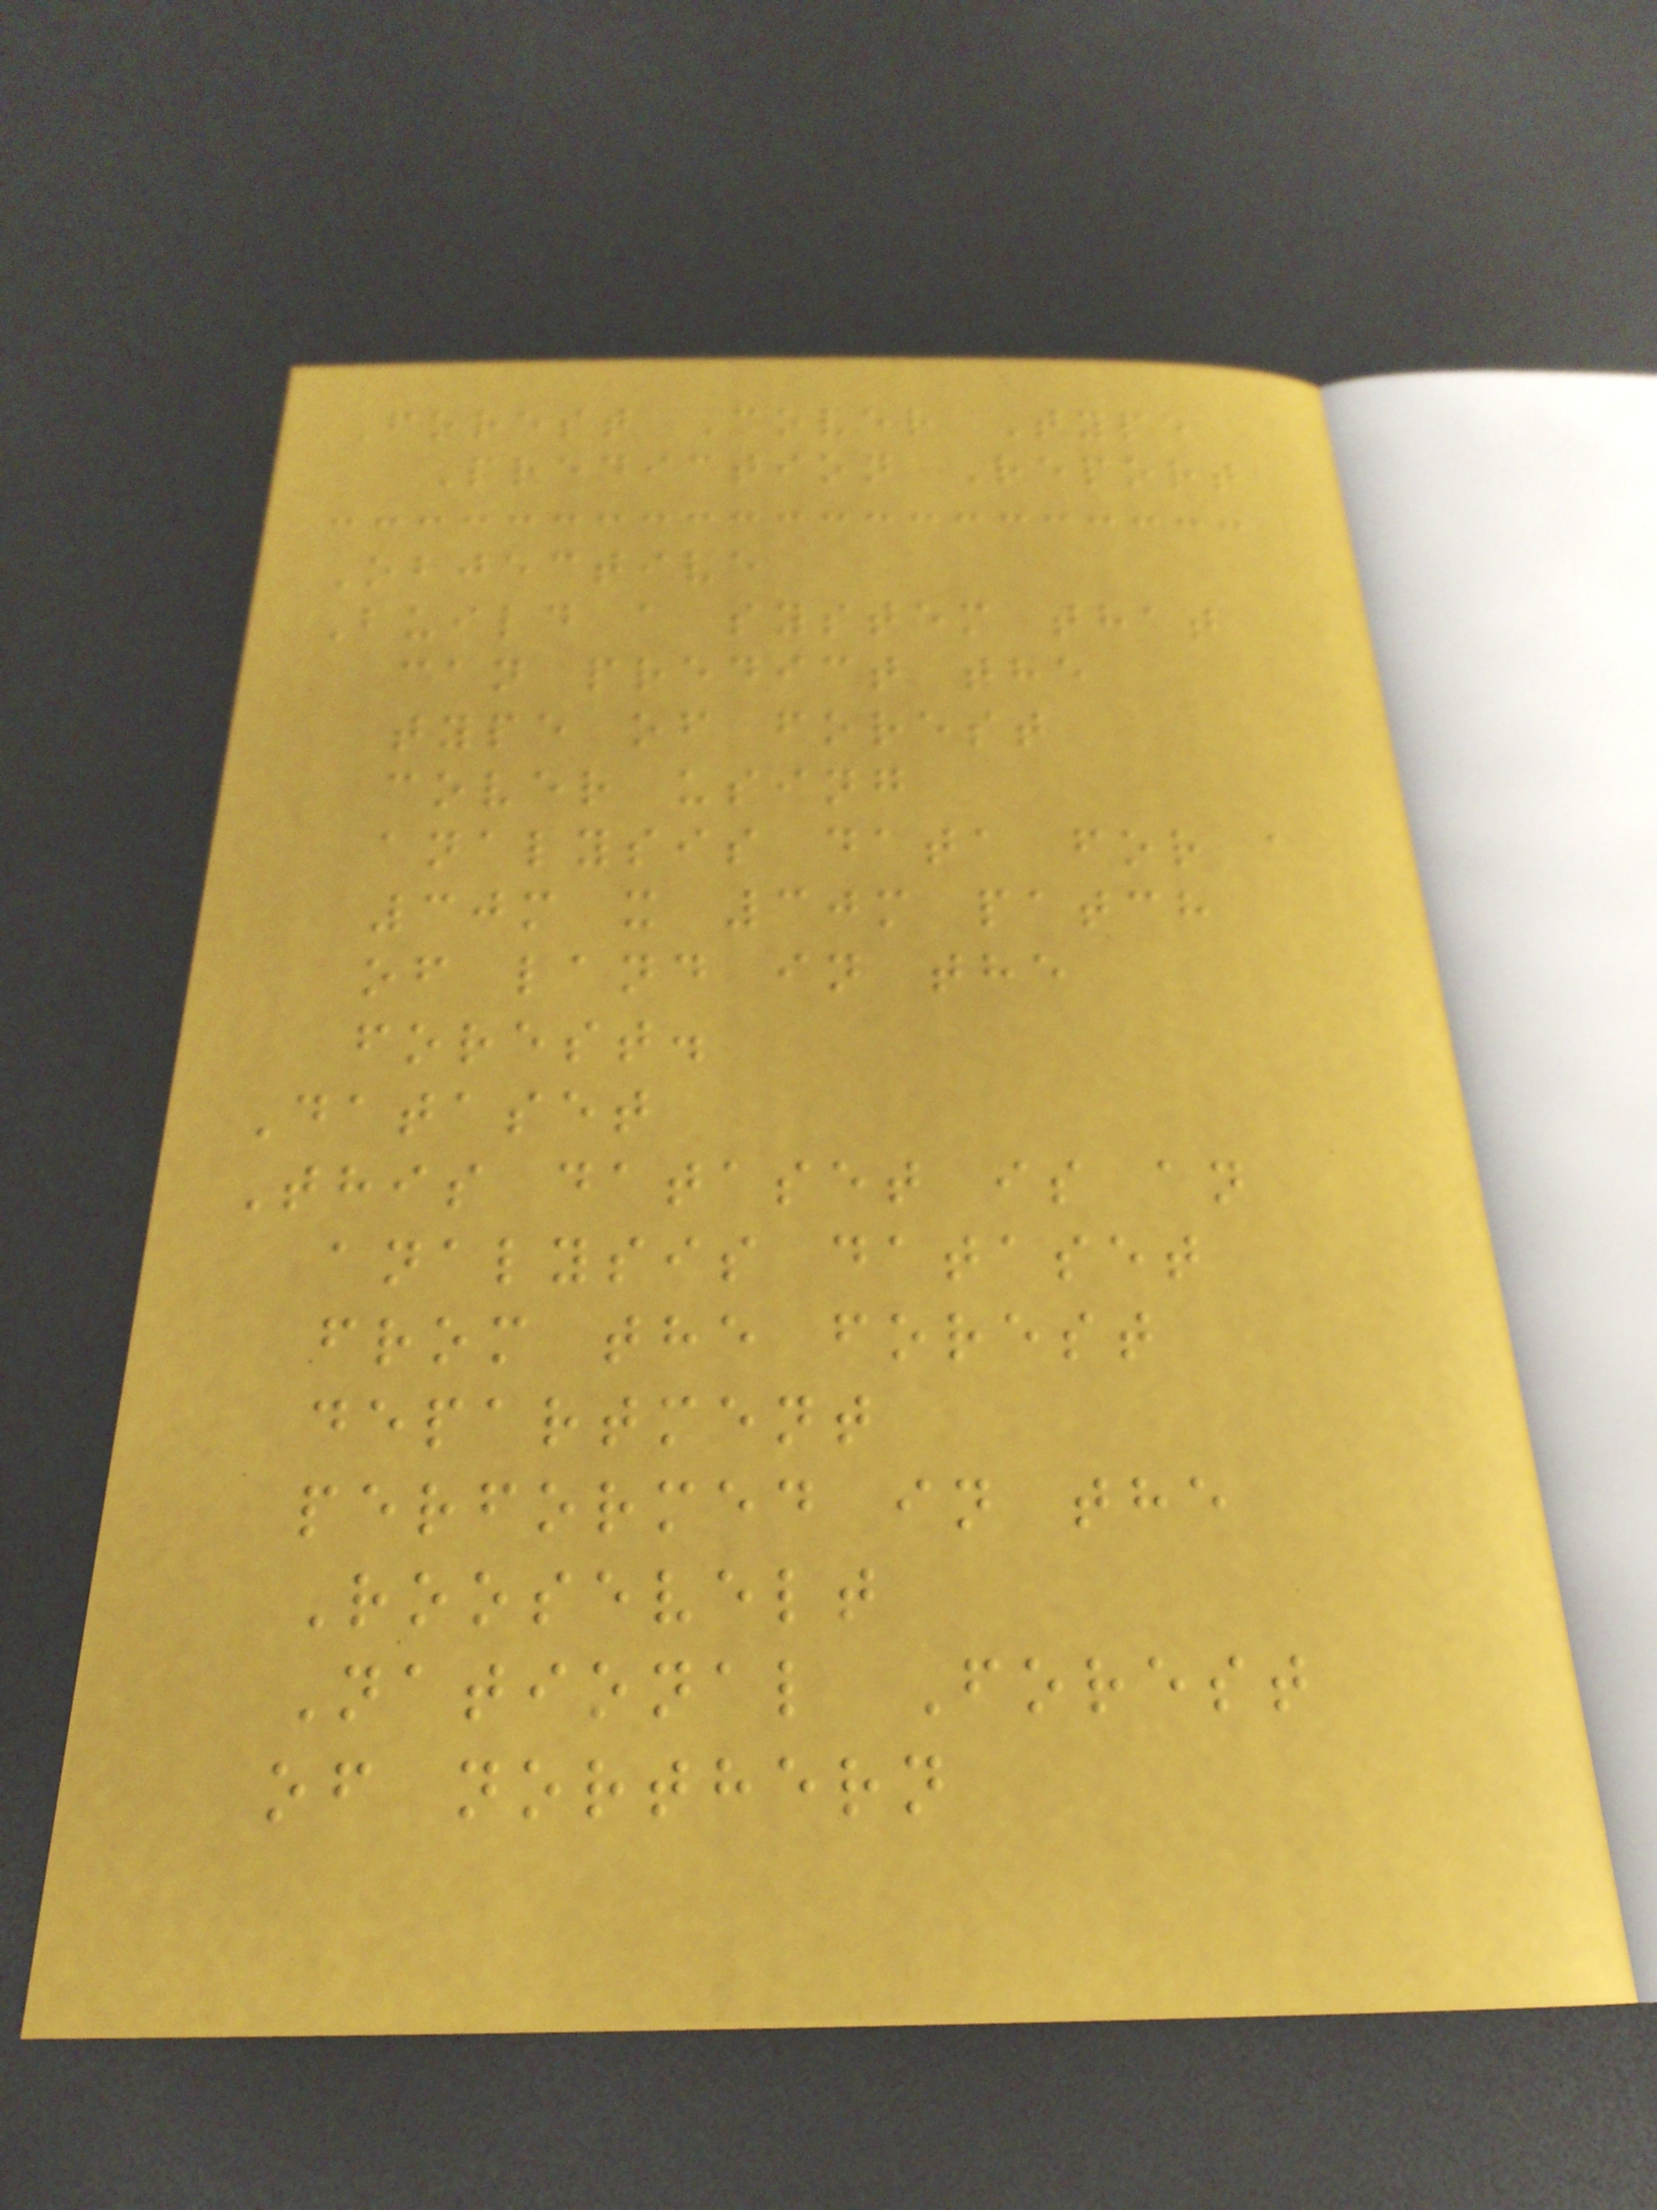Forest Cover Type
Prediction Report
Objective
Build a system that
can predict the
type of forest
cover using
analysis data for a
30m x 30m patch
of land in the
forest.
Dataset
This dataset is an
analysis dataset
from the forest
department
performed in the
Roosevelt
National Forest
of northern
